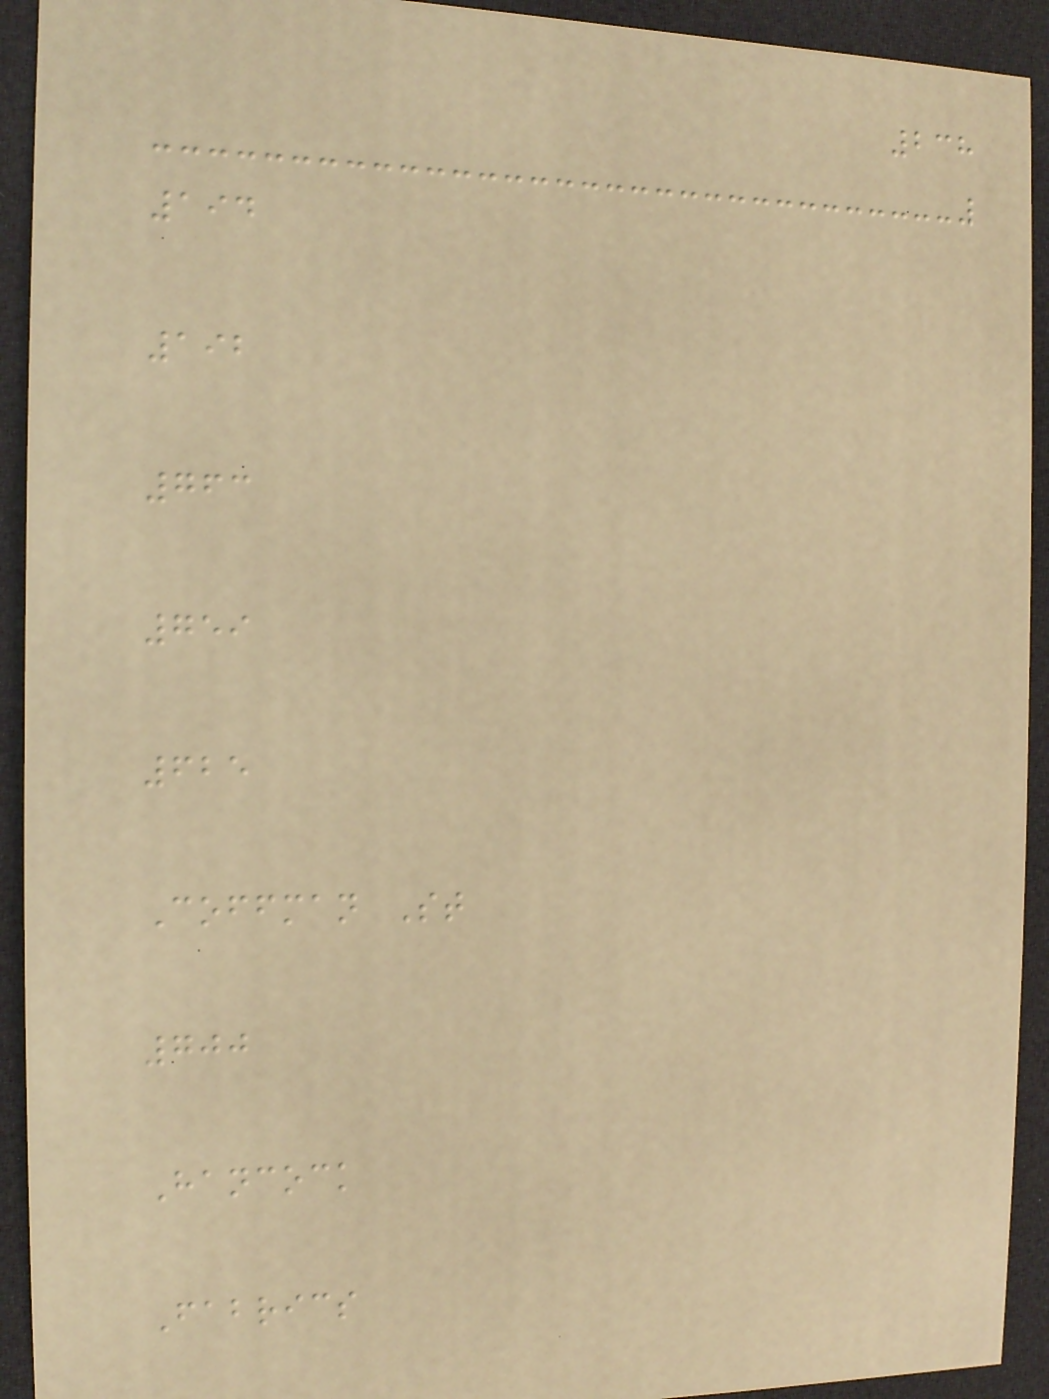238
194
192
763
759
625
Coffman St
700
Hancock
Fabrics
